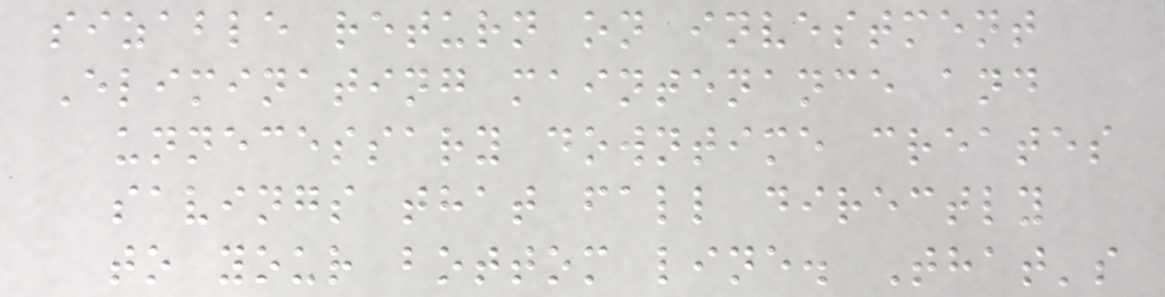sizable return on investment
Eliminating maintenance and
unnecessary downtime creates
savings that fall directly
to your bottom line. That's
